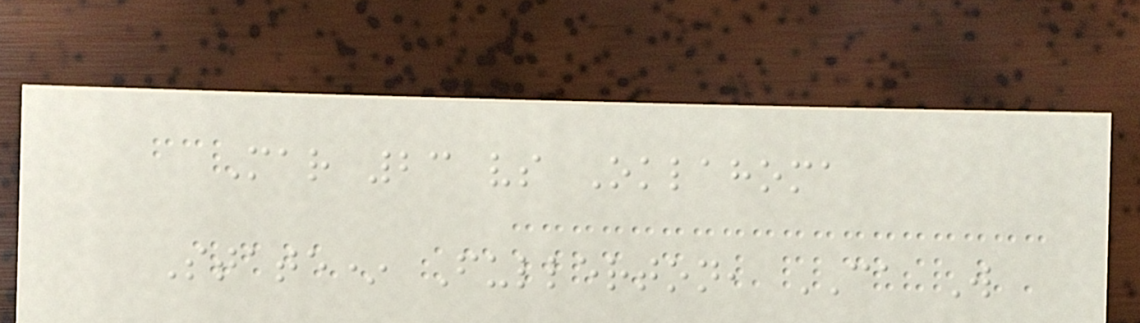Mar 23 vs Oklahoma
State* Fullerton, CA W
